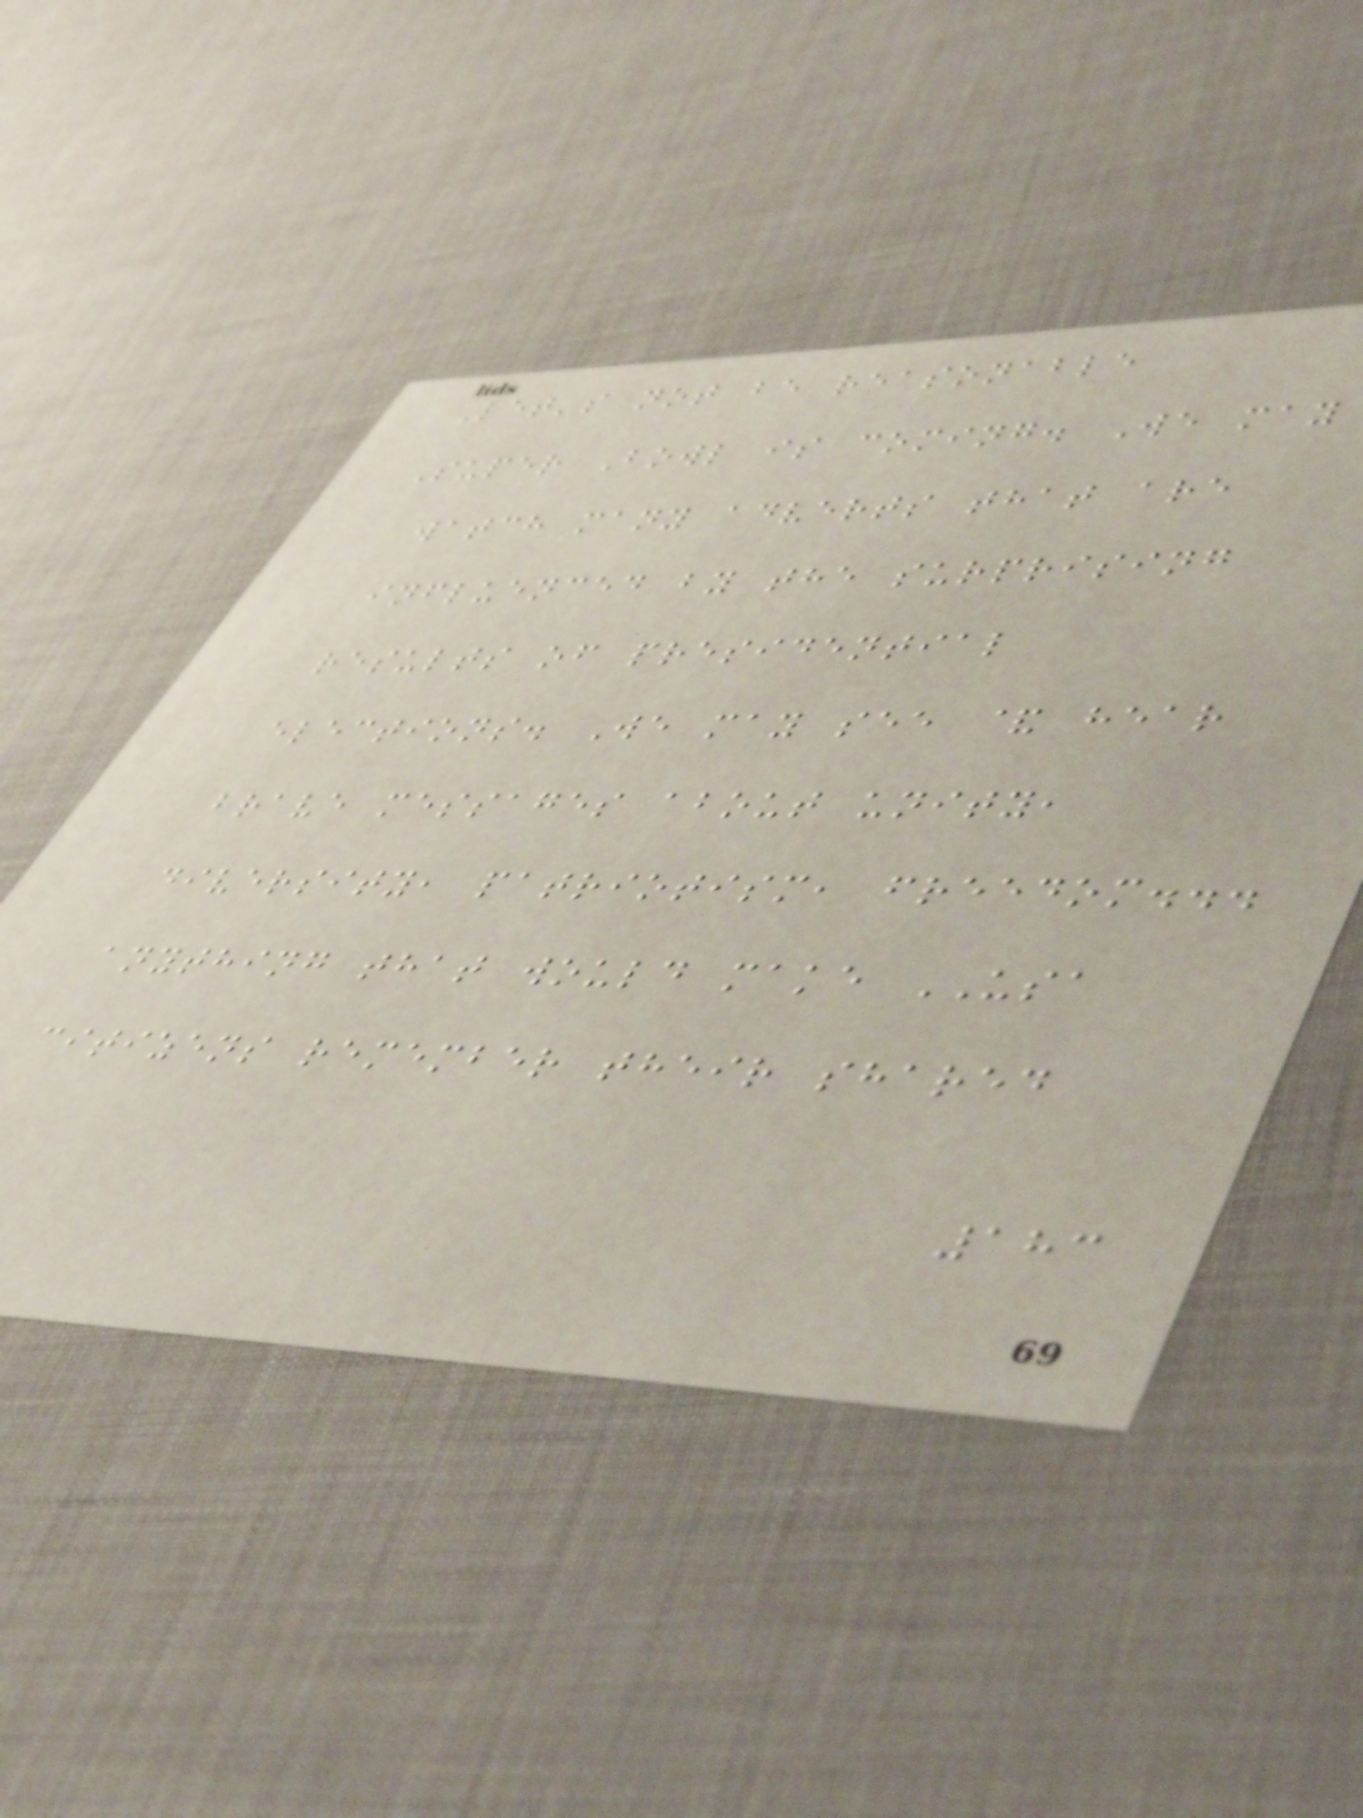Let's not be reasonable
Super Bowl is coming. We may
watch many adverts that are
influenced by the surprising
results of presidential
elections. We may see & hear
brave messages about unity,
diversity, patriotism, freedom...
anything that would make USA
citizens remember their shared
183
